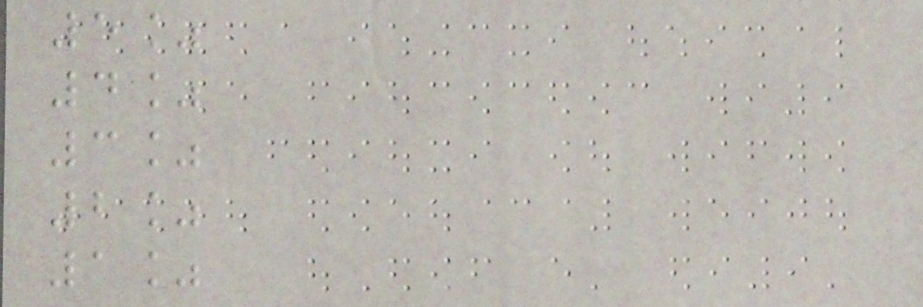5%
4%
3%
2%
1%
